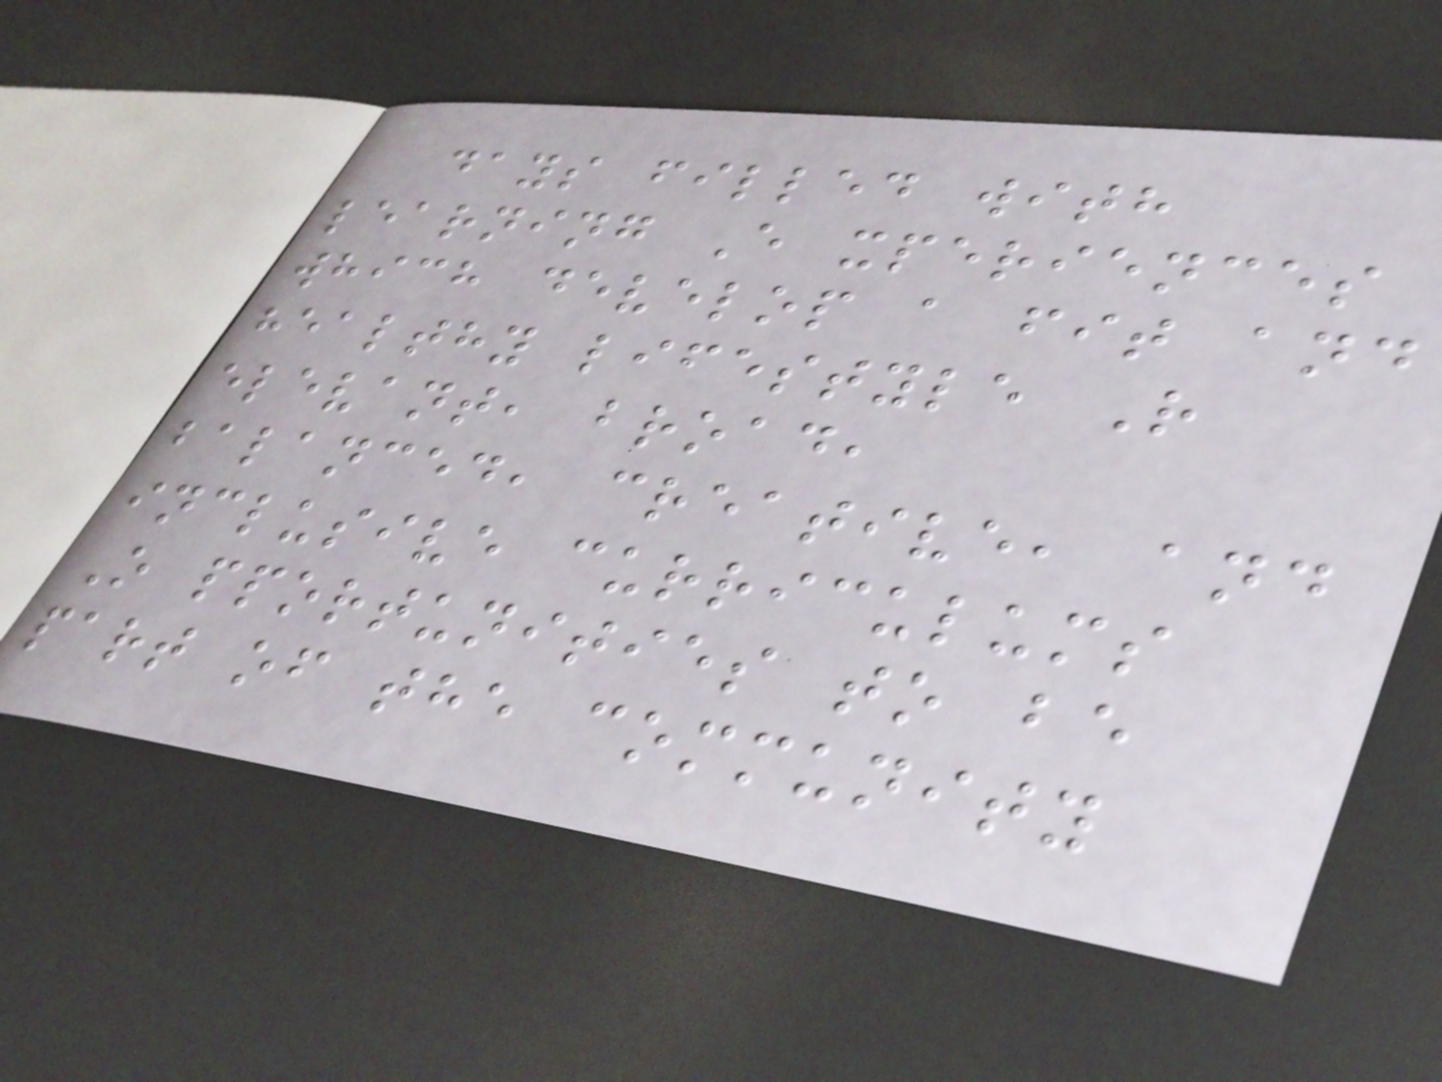days filled with
learning E xperiences
which develop a fit and
healthy lifestyle R
elevant, broad,
balanced, creative, and
inclusive curriculums
O pportunities to be
part of the community
